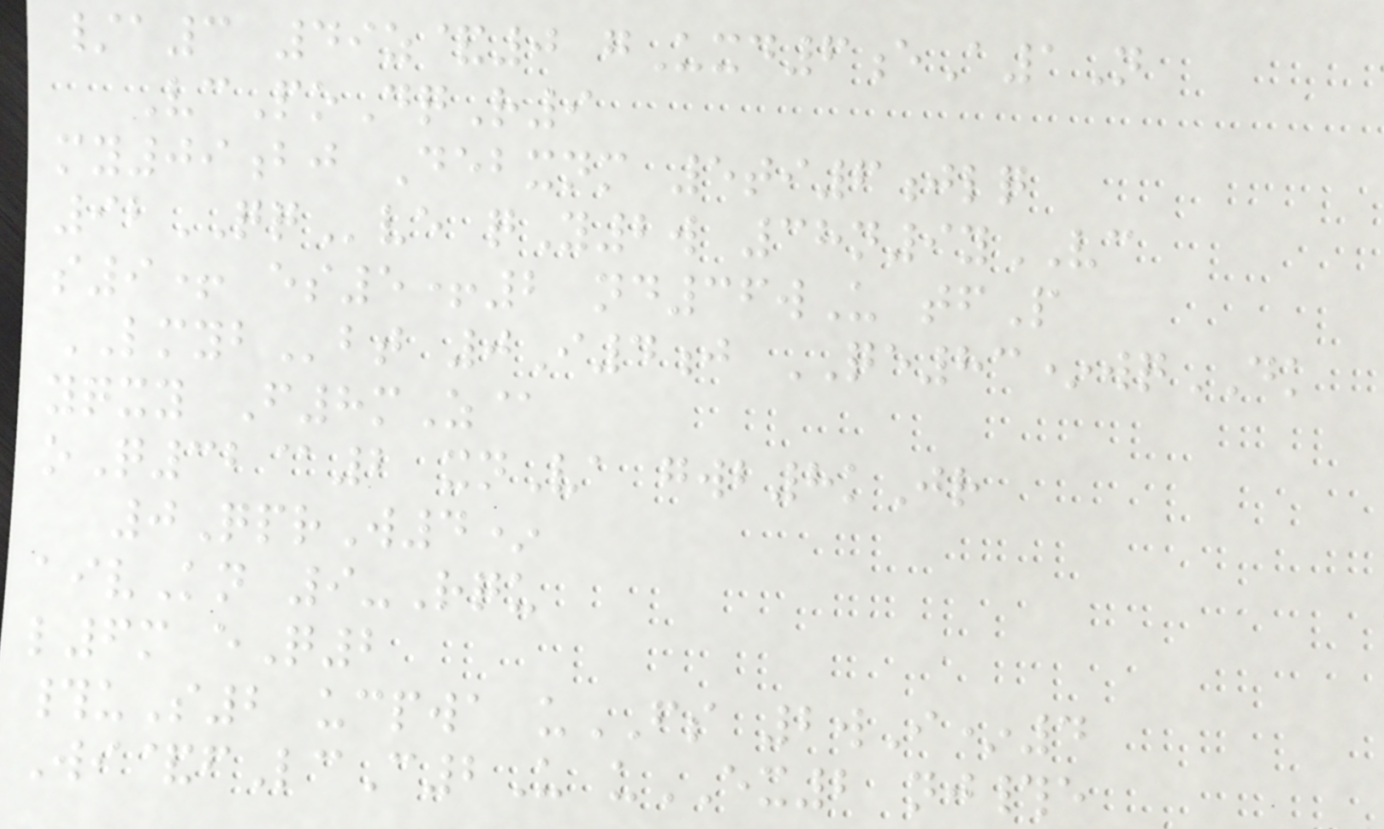/a3 49z&0 gUxd6eA1N
VcPoDqR9
my09bj Debxnm 5ti6jlq
92QQve qY2w 38n9yVC
s9+ es5+2 nd36wU tfP
LMYBbt 0I4j QE83*wqDK
yqxy F8mZ@
oQ32@2 xnVa gwb8kJr
0QprW4*
aivKn 9-Rqu
l6m eQ2
#uS2 ucpwa uFS 2wI*4
Wi&fLcC2U uEX2 nj#e
